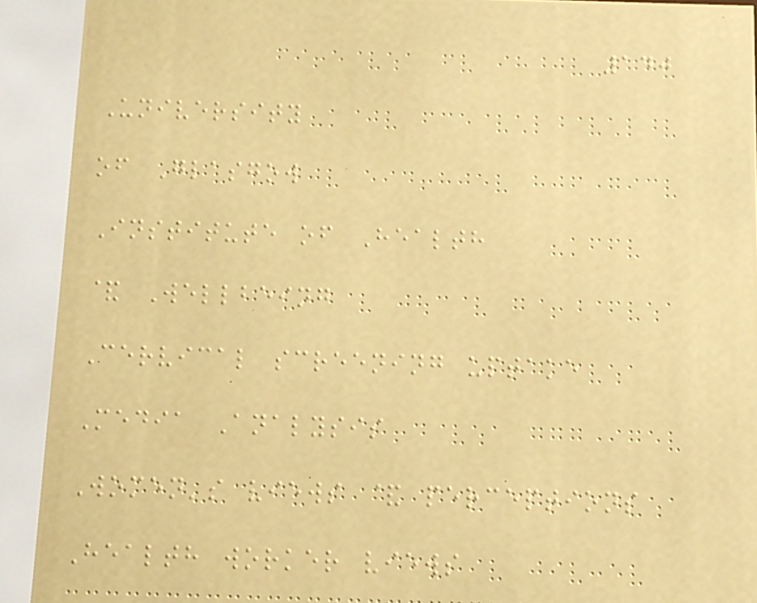140
University
of Glasgow
Institute of Health
& Wellbeing
Cervical screening uptake
Media Analysis
Women's views & perceptions
Health worker views
